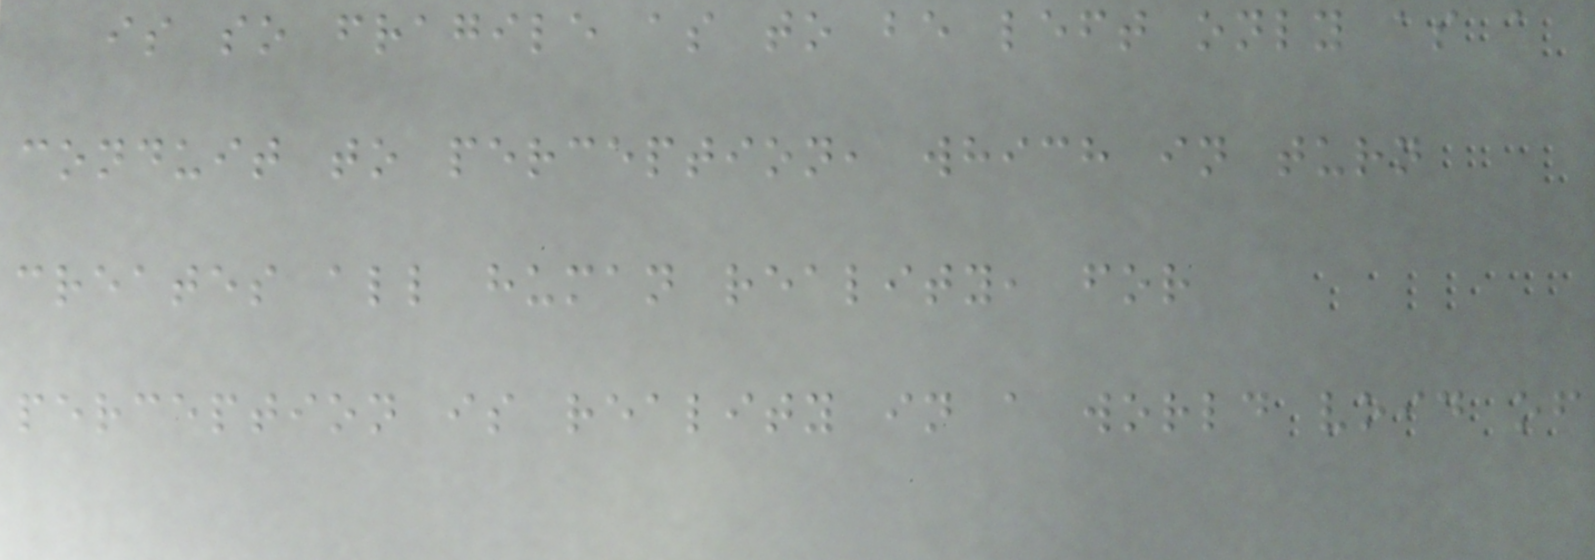is so fragile as to be left only as a
conduit to perception, which in turn
creates all human reality, for
perception is reality in a world void of
